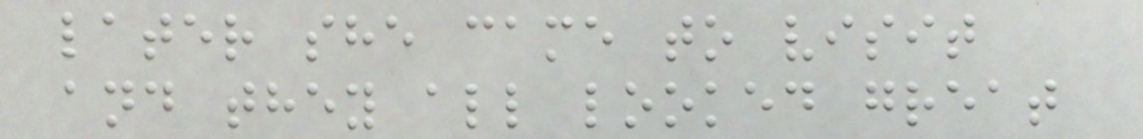later she came to visit
and they all looked great
